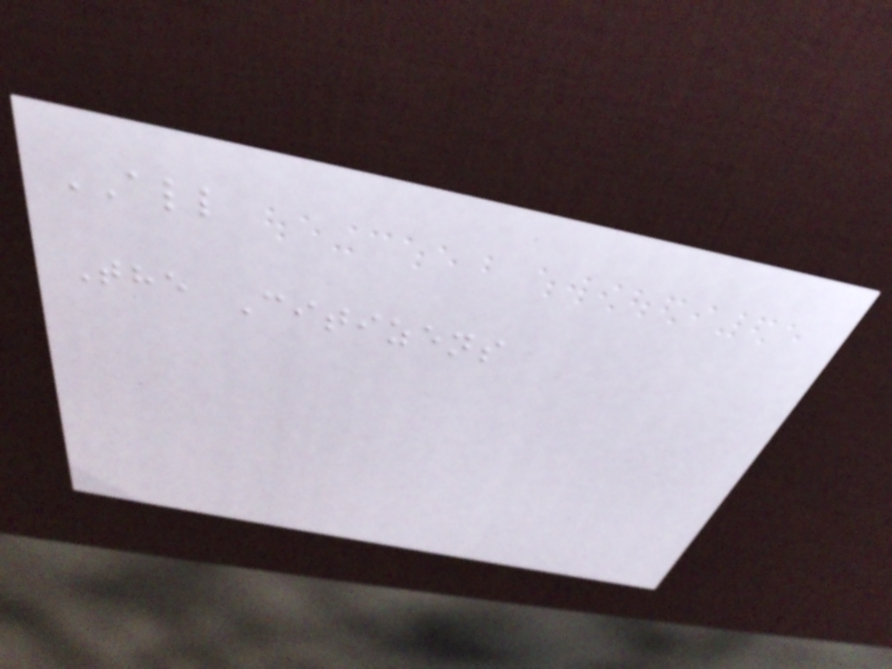ALL
The Citizens
